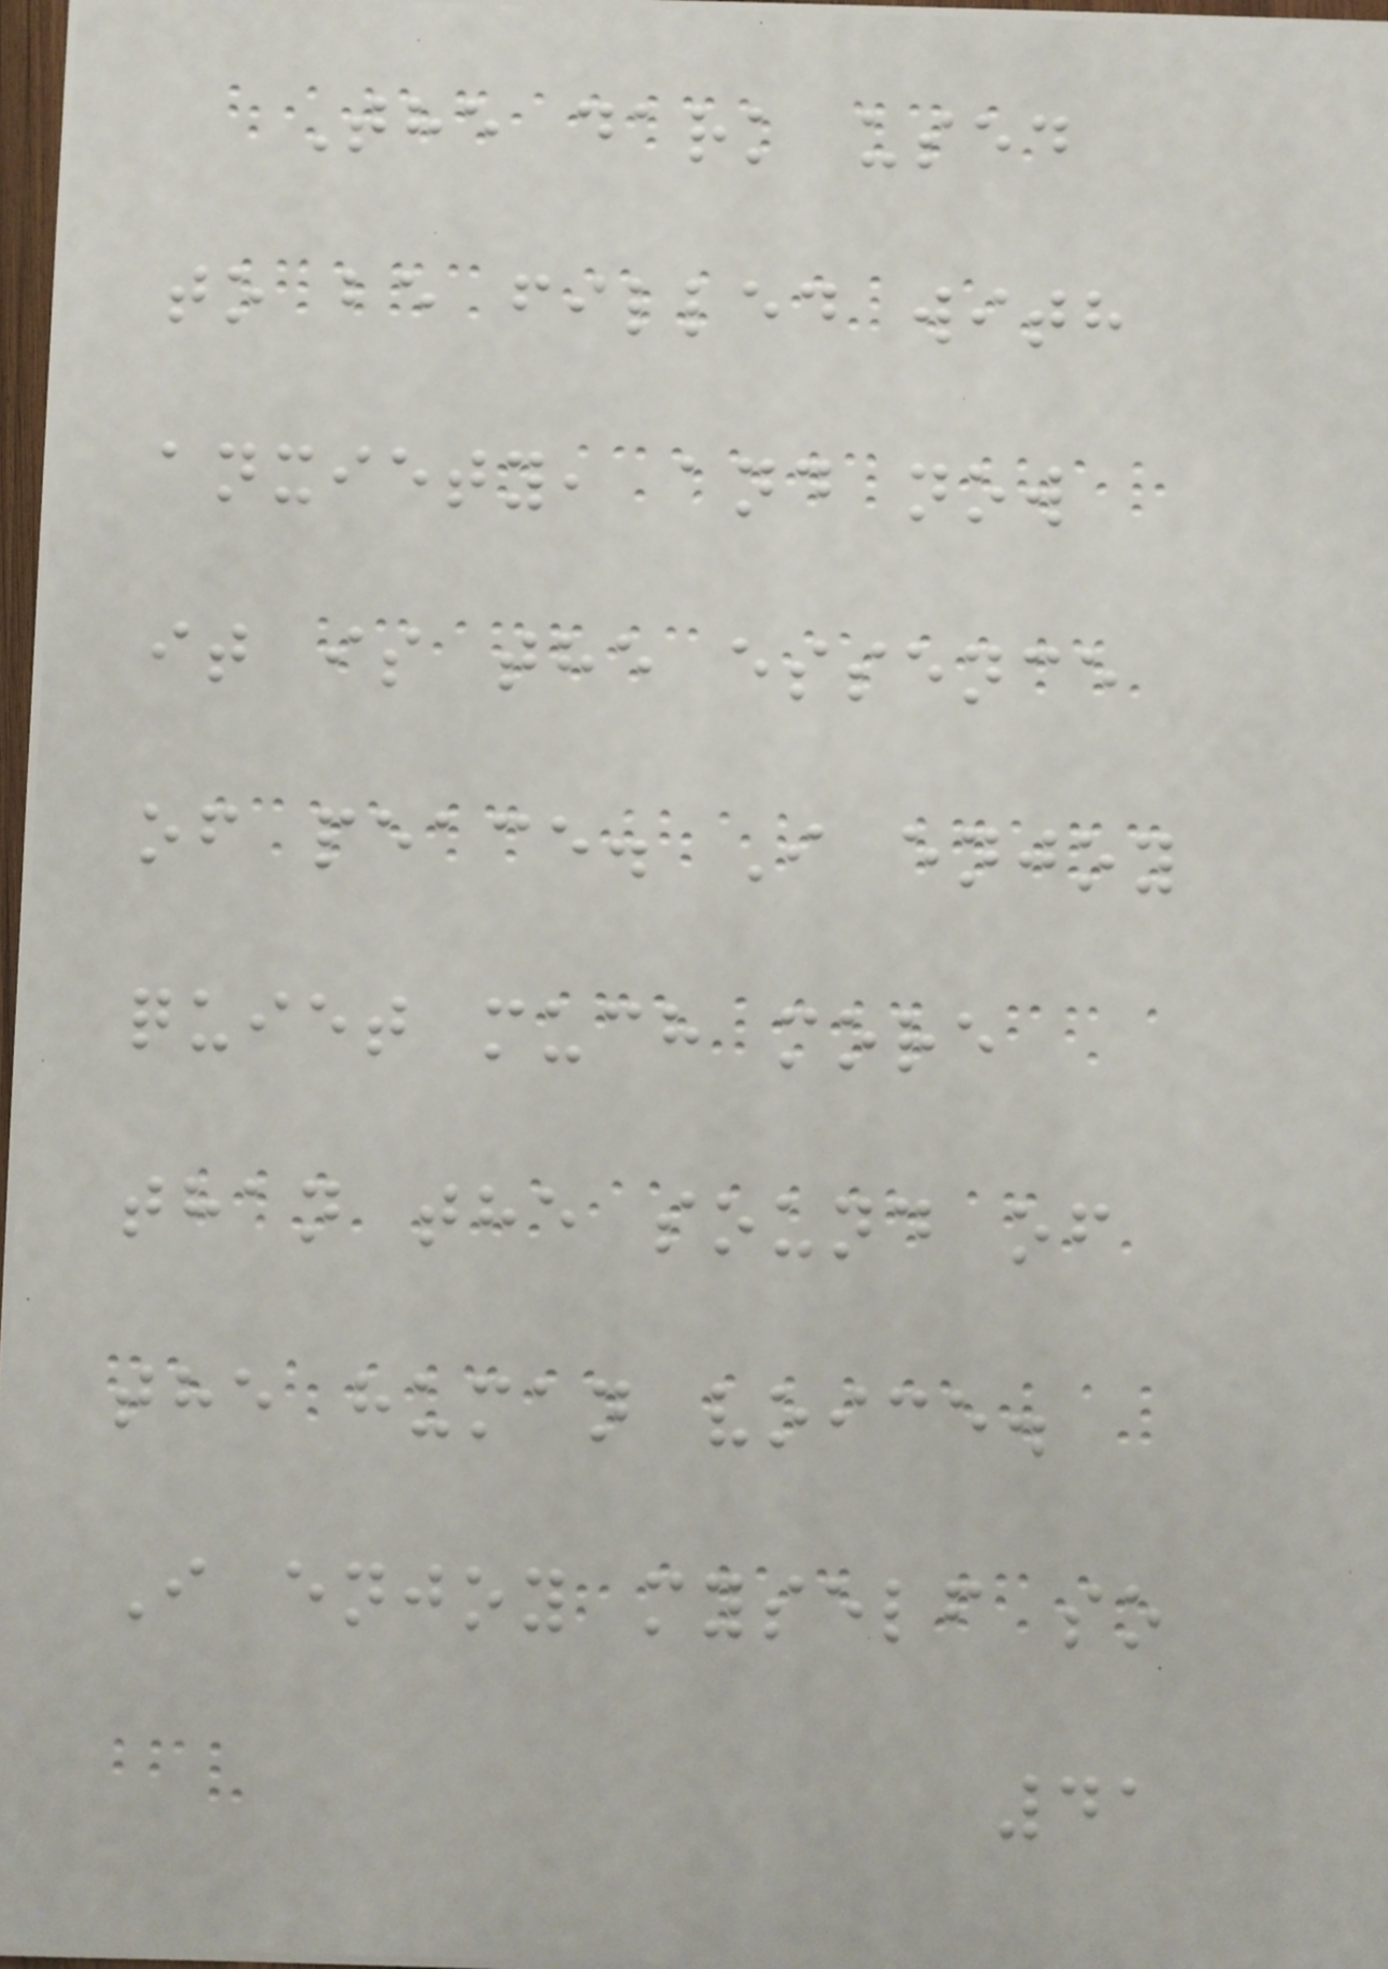The dark used
to be filled with
anxiety, and now
it is the essence
of peace. I enjoy
quiet much more
than the sound of
the human voice.
I enjoy myself so
41
